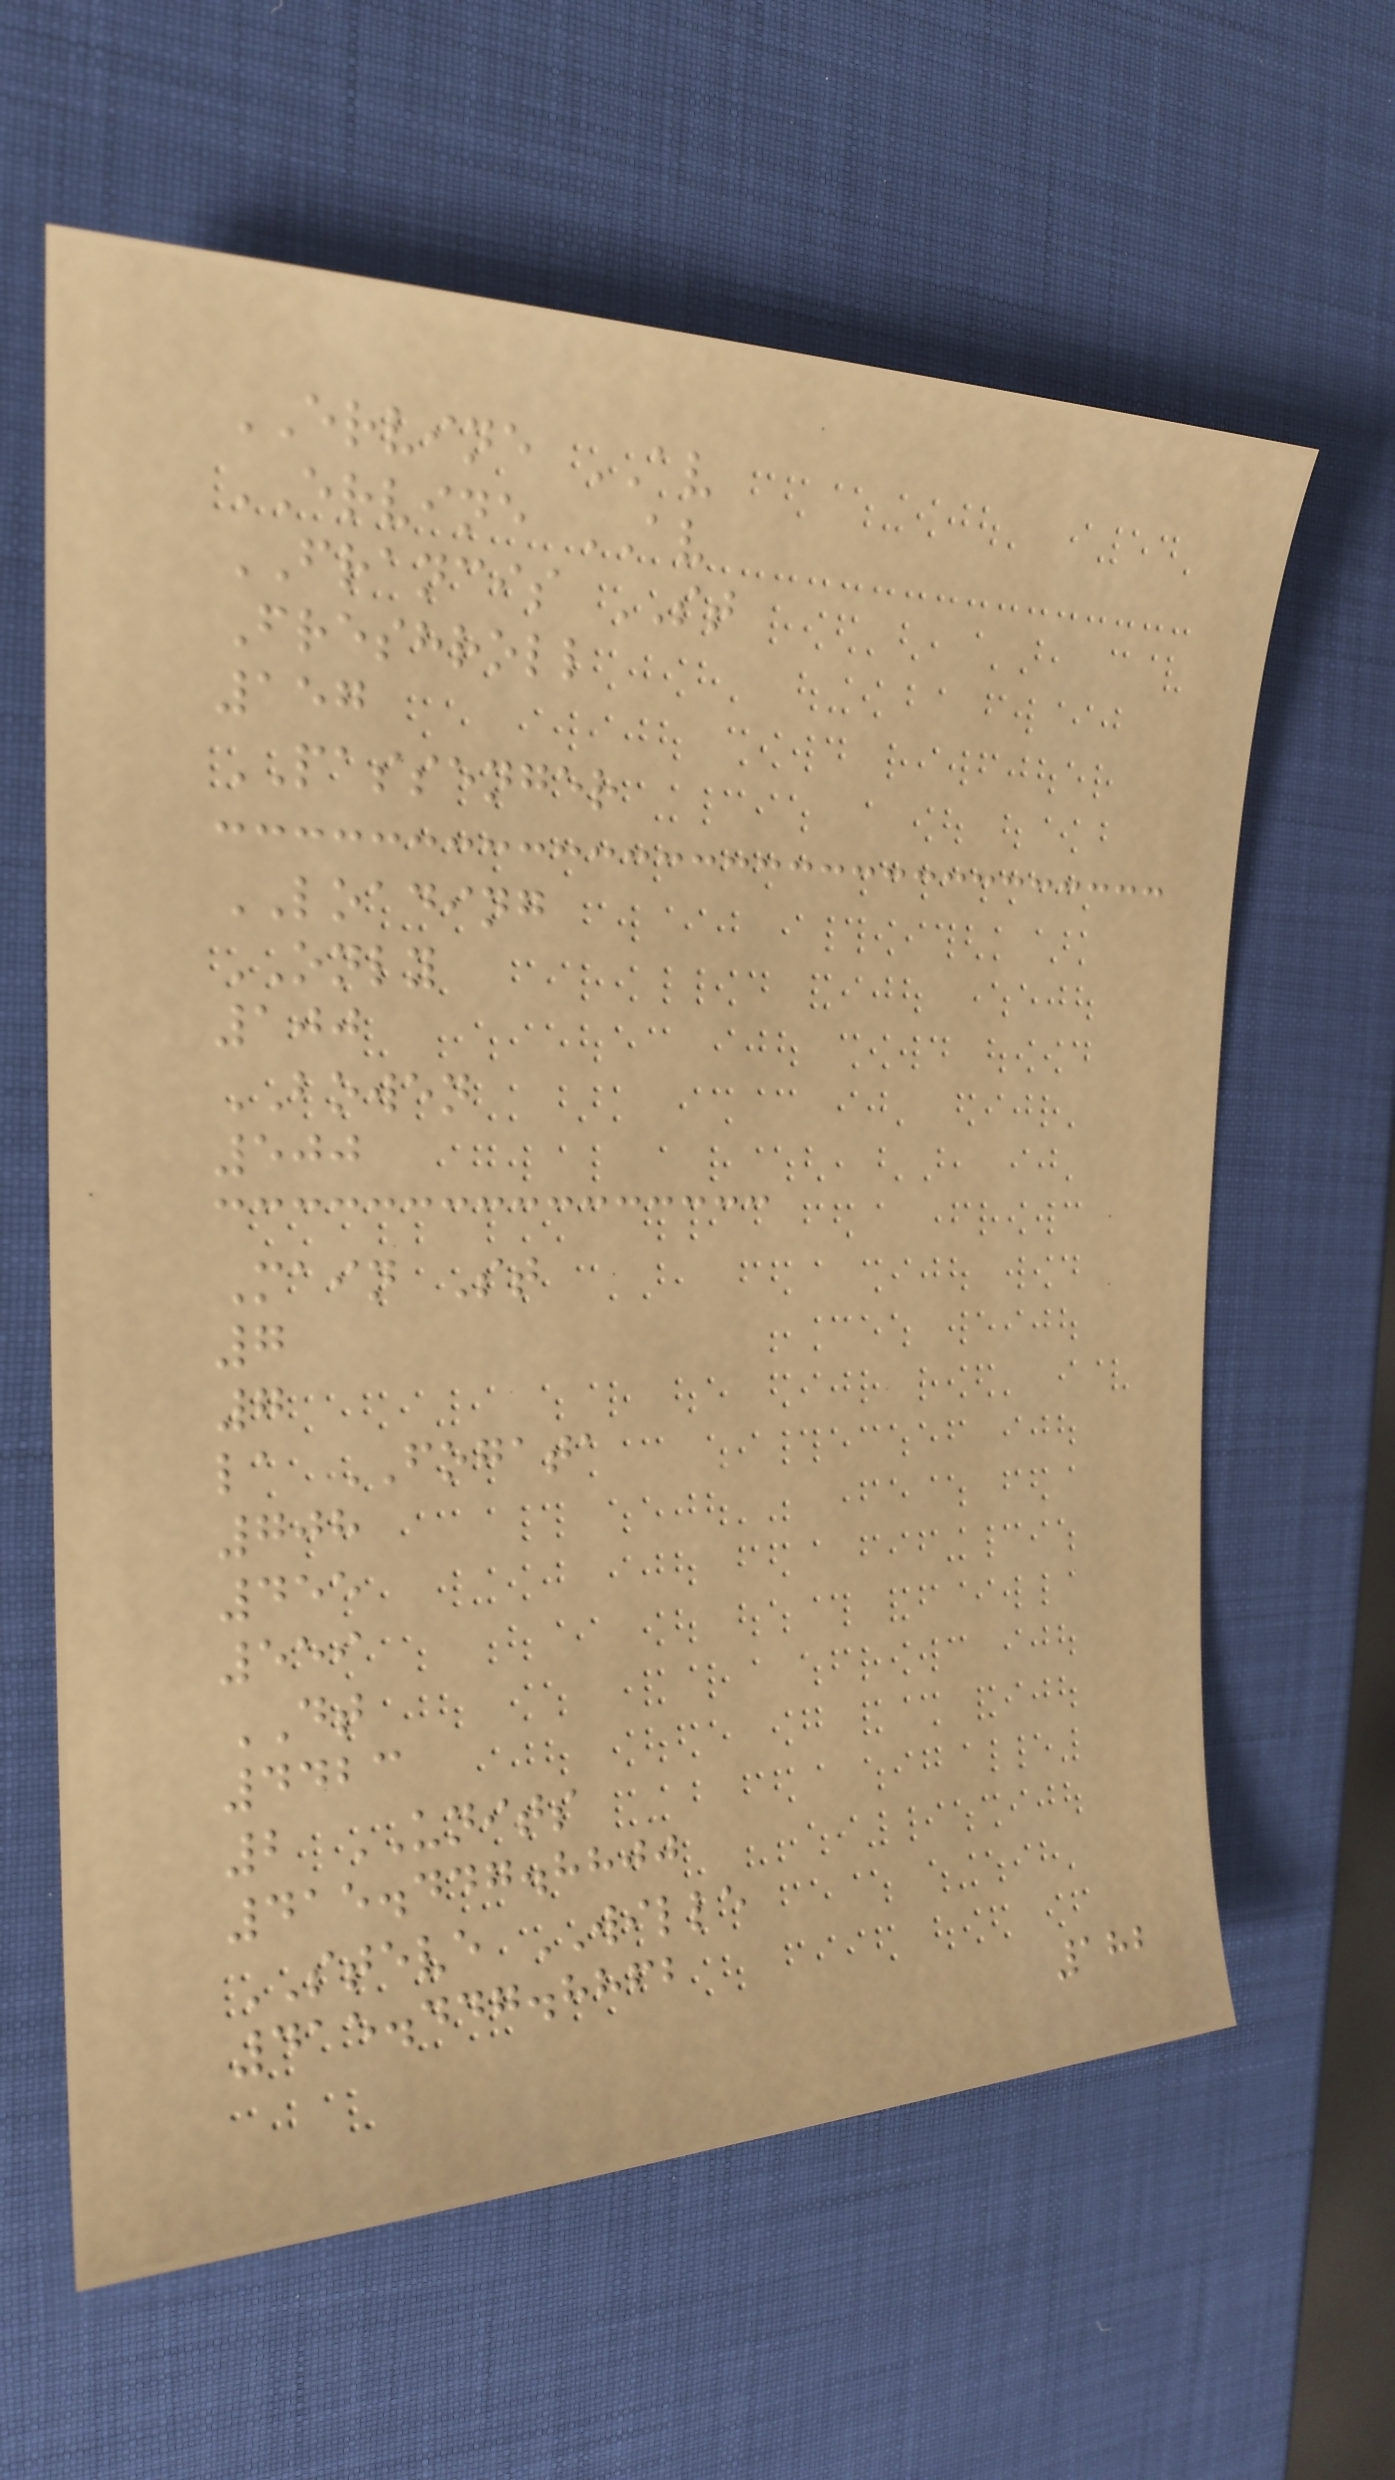ERVINE AV
ERVINE AV
FRANCIS ST
Freshroll
157
PASSENGER
LOADING
ONLY
100
BOWEN
500
Main St
7
7
la FOGATA
708
455
559
DT
4423
2 UNITS
415.447.8800
STEVE WILLE
415.447.8862
182
